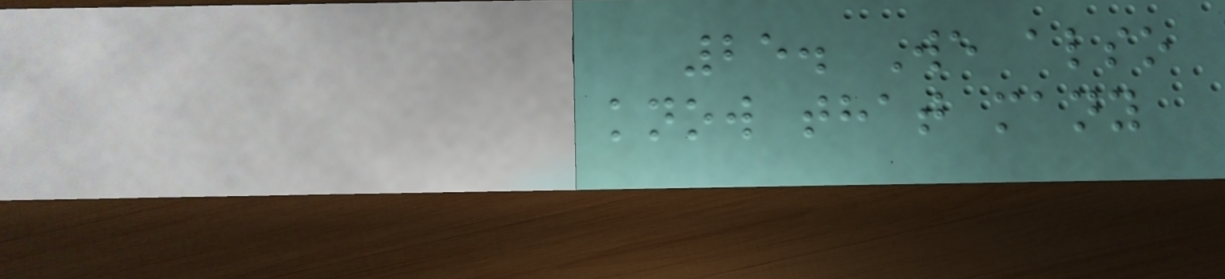25. We also
know that many
